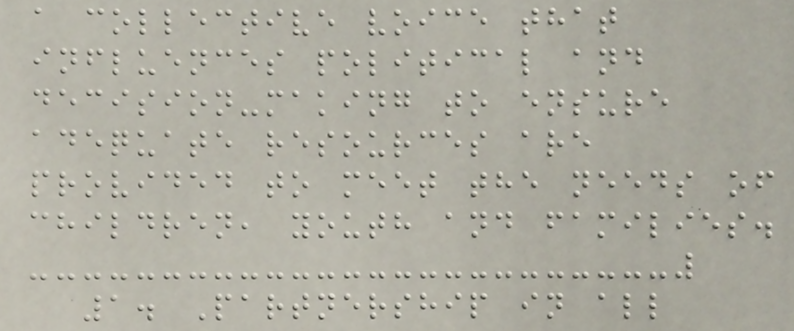a collective voice that
influences political and
decision-making to ensure
adequate resources are
provided to meet the needs of
children, youth and families.
1. Partnership in all
